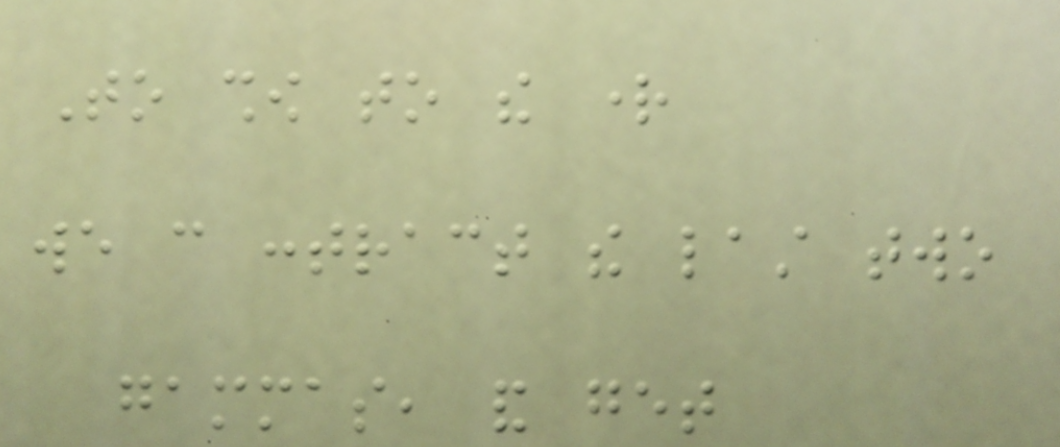To show to the right
we can contract the last two
gammas, and get
